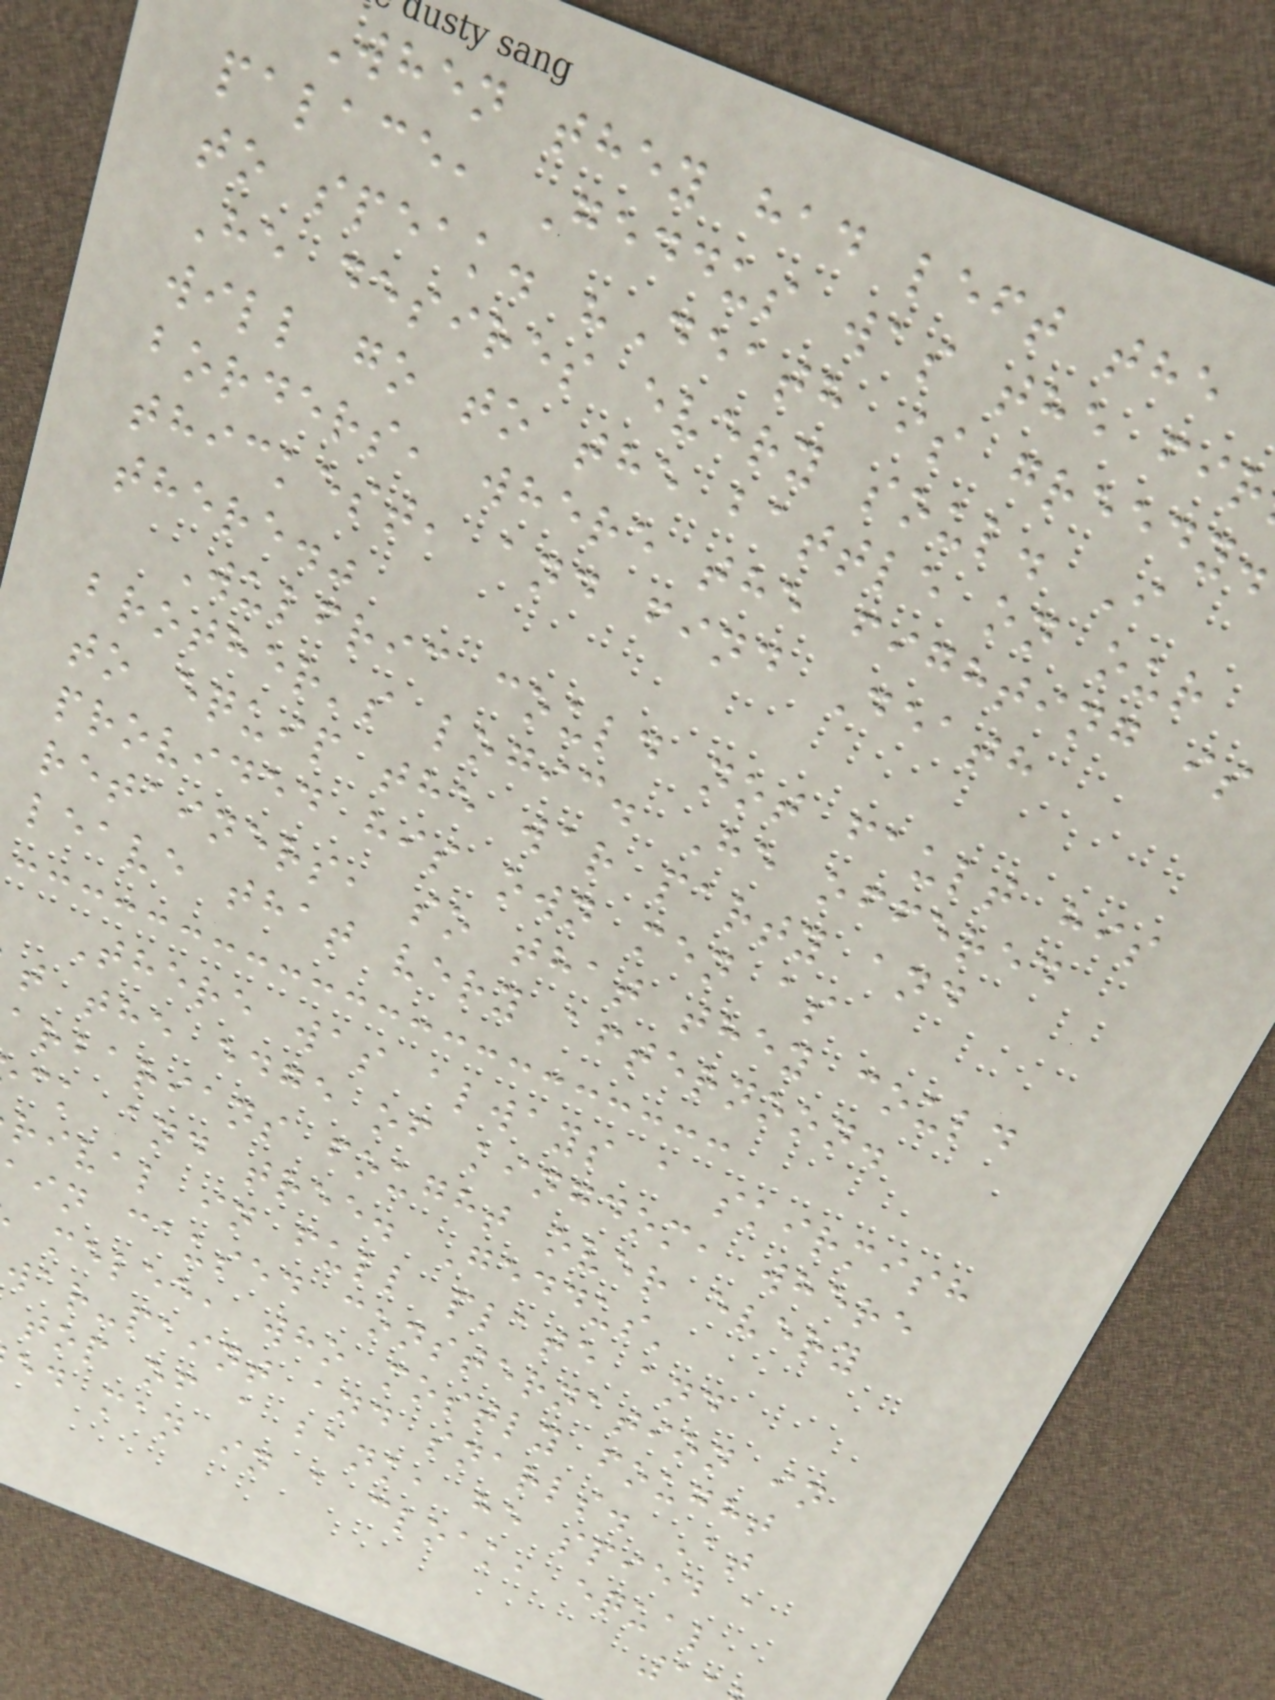When they had left the
palace, Geddus was the fir
to speak. "Death is greedy
He desires every soul. I
will go to the battle on our
borders, where the fighting is
thickest, and find Death
there."
Wulfric could not fault his
brother's logic. He offered
to equip the war party and
provided his own men as
retainers, so that they could
leave that very afternoon.
There was always a skirmish
t the edge of kingdom, where
arbarians fought over every
ck and tree. Geddus'
rival in full plate and
in caused consternation in
melee, who mostly fought
war-paint and snarls. At
top of a bank, he spied a
ed man in a cloak, equal
